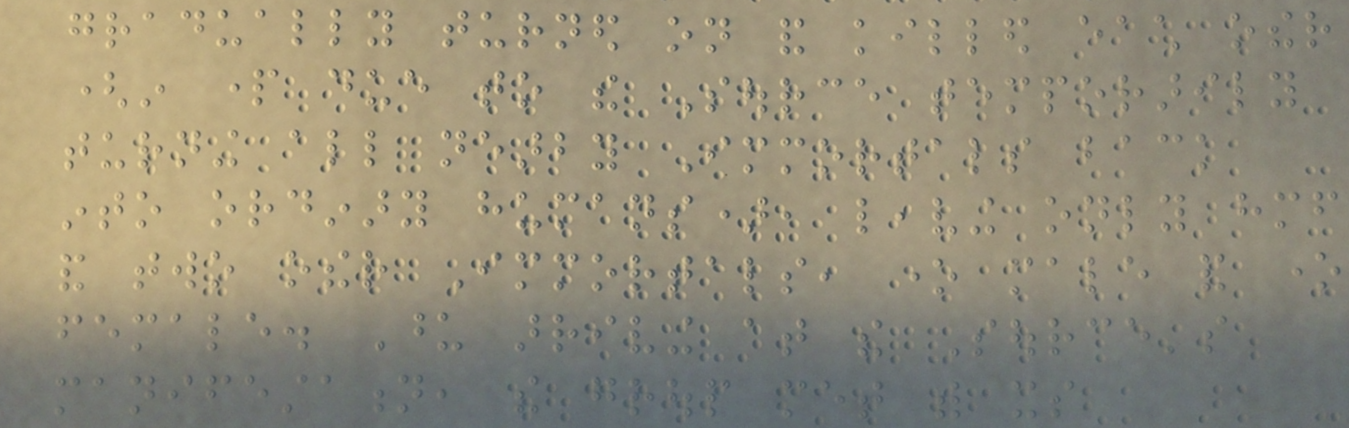gradually turned on and killed each other
(in part due to the Source temporarily
turning all nearby Immortals back
into ordinary humans), leaving only himself
and two other Immortals, one male and one
female. Upon arriving at the Source's
manifestation, the group met with its
